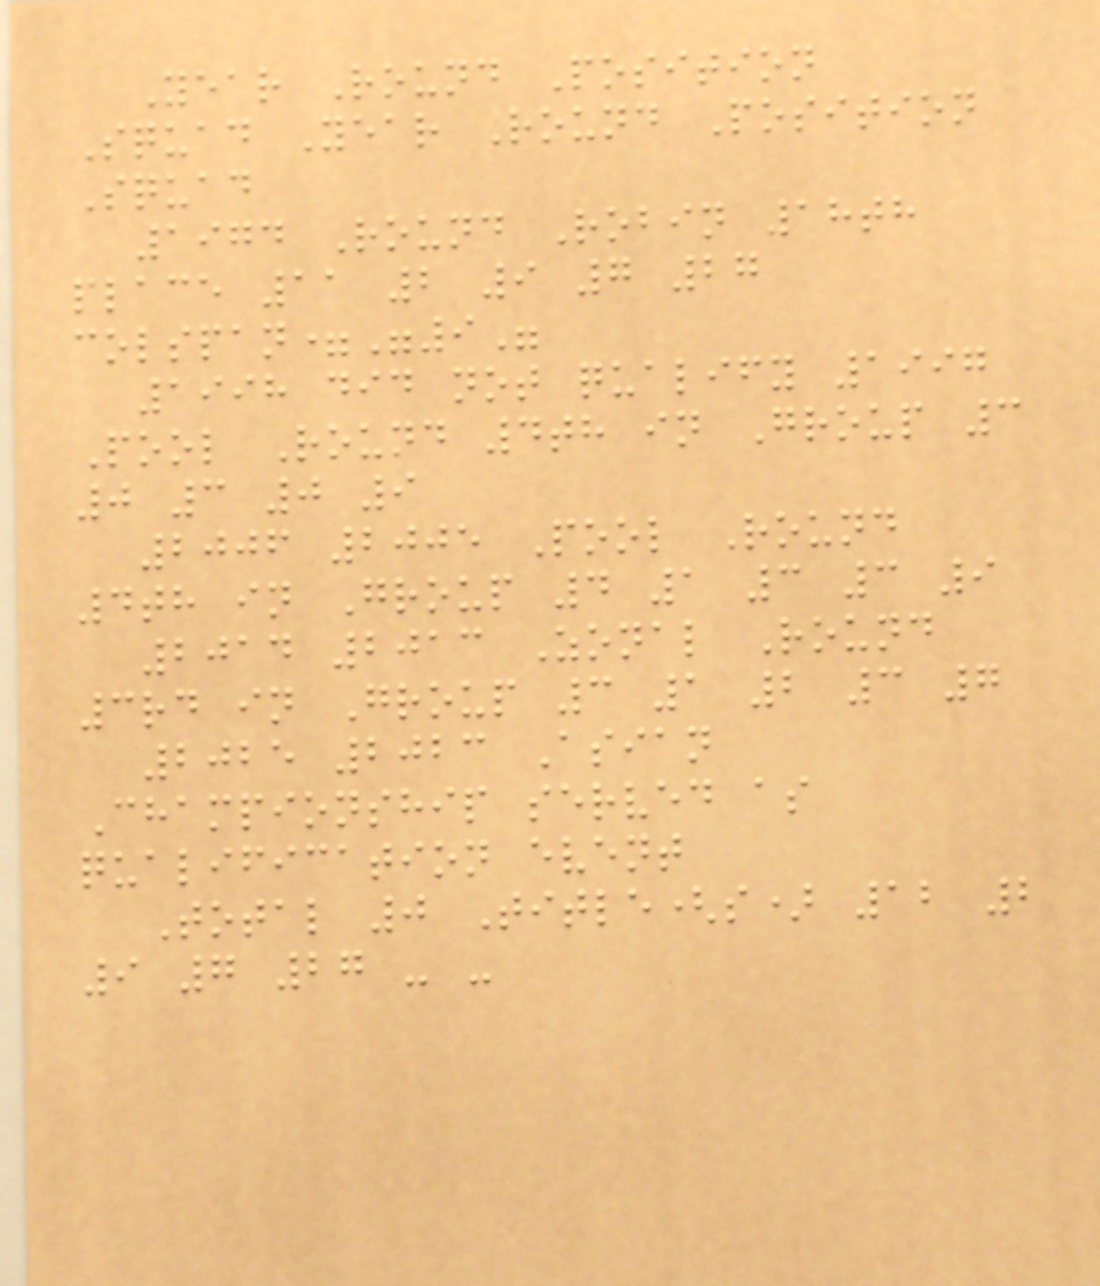Year Round Position
Squad Year Round Position
Squad
1974 Round Robin 18th
place 11 2 9 7 27
colspan="9"
1998 did not qualify 1997
Pool Round 4th in Group 3
0 3 0 9
2006 2005 Pool Round
4th in Group 4 1 3 3 9
2014 2013 Zonal Round
3rd in Group 3 1 2 3 7
2025 2023 Asian
Championship served as
qualification event
Total 0 Title(s) 12 2
9 7 27 - -
